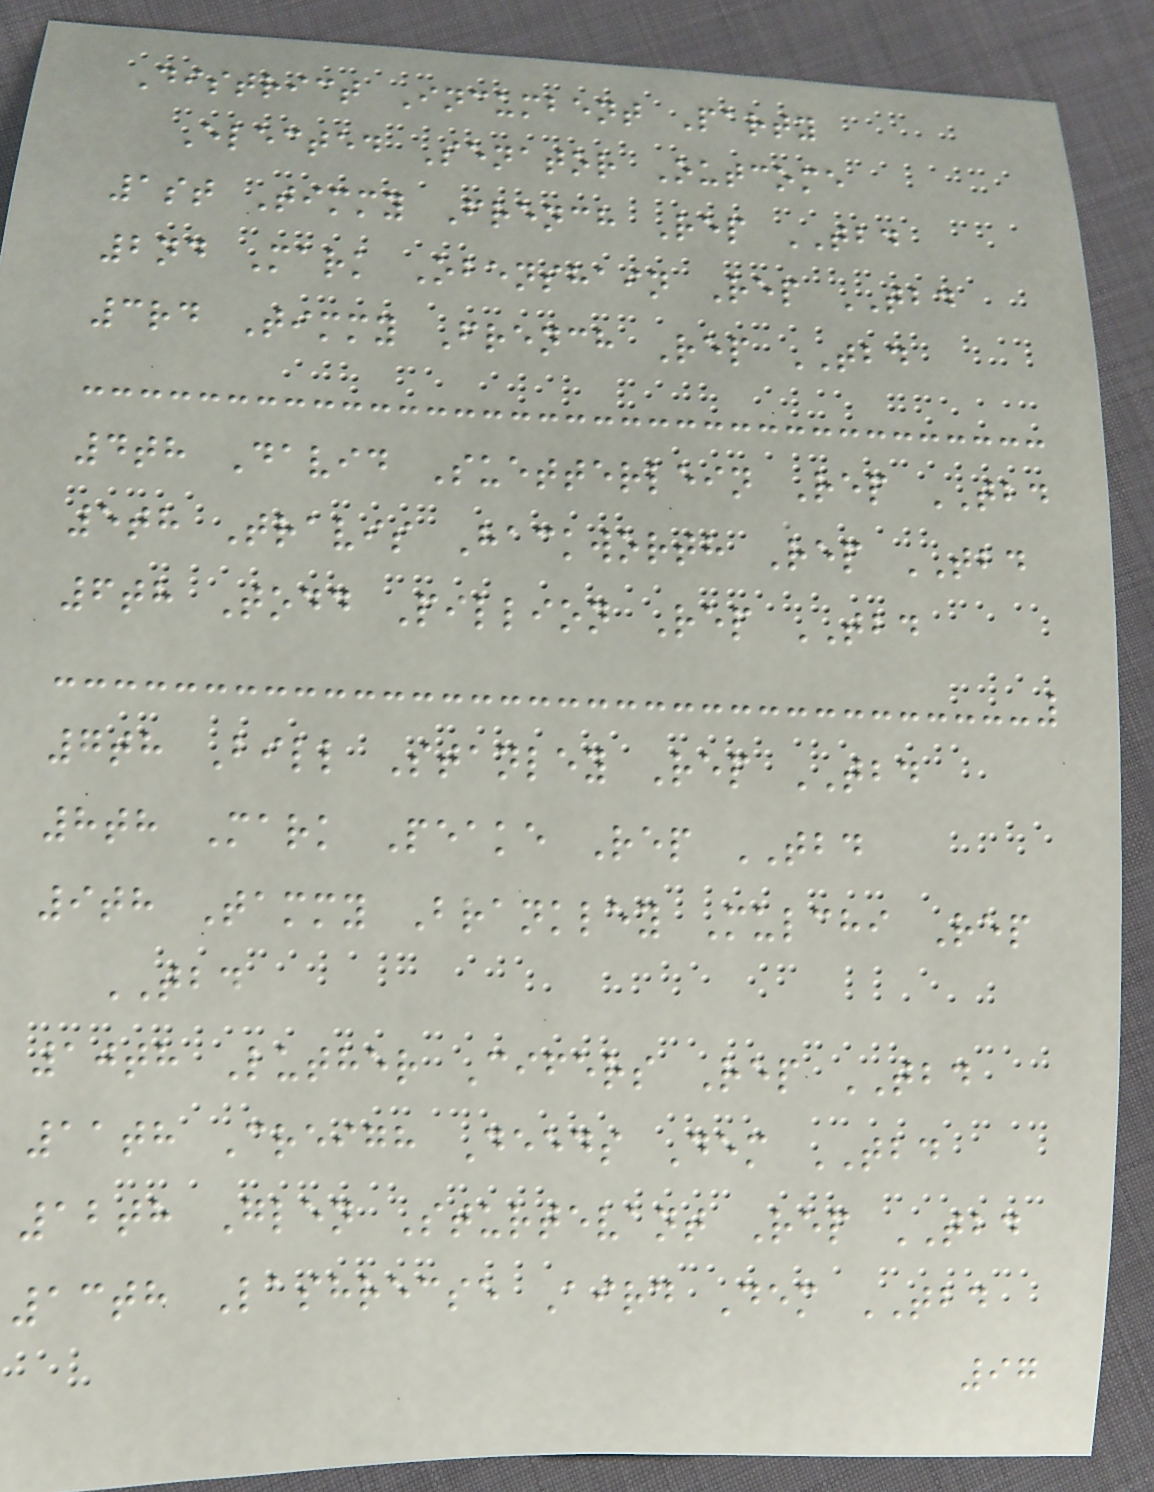District Incumbent Party
Elected Senator Outcome
1st Timmy French Rep TBD
2nd Mark Obenshain Rep TBD
3rd Timmy French Rep TBD
4th David Suetterlein Rep TBD
5th Travis Hackworth Rep TBD
6th Todd Pillion Rep TBD
7th Bill Stanley Rep TBD
8th Mark Peake Rep TBD
9th Tammy Brankley Mulchi Rep
TBD
10th Luther Cifers Rep TBD
11th Creigh Deeds Dem TBD
12th Glen Sturtevant Rep TBD
13th Lashrecse Aird Dem TBD
97
